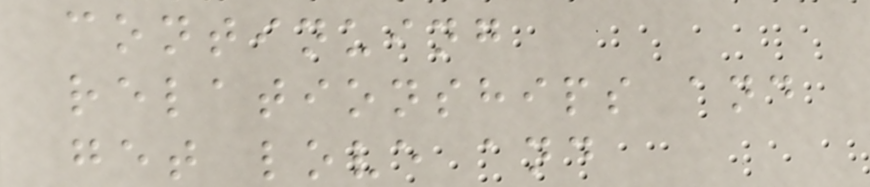continuing
relationships and
get love and
